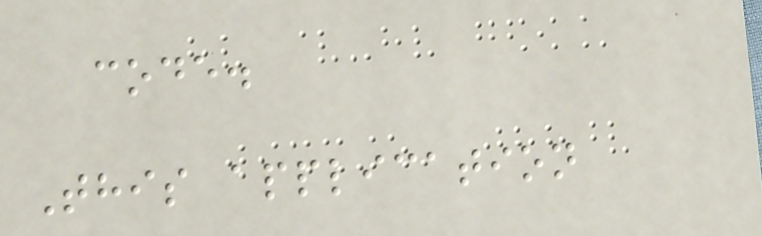code.
This application
